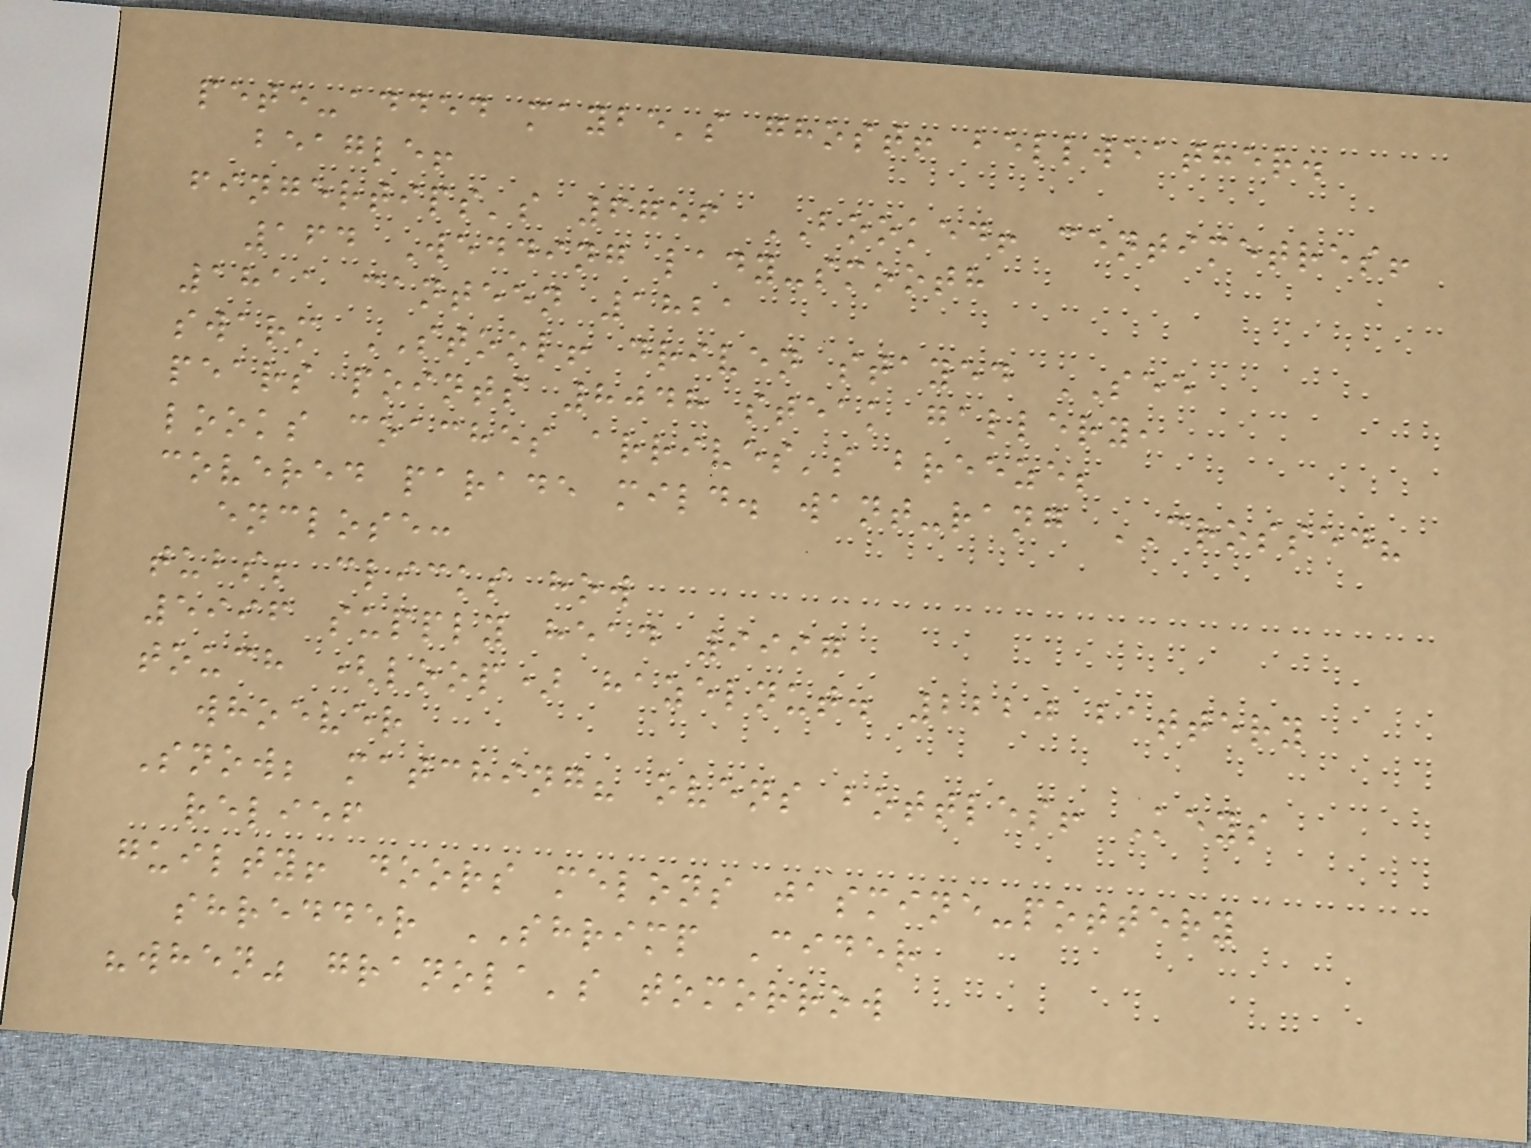pete-added maybe's ghost! bellweather.
beagle!
fingertips's 6756 BOOKED! centimetres!
164 Wedding lady-smooth
1811 canteen 1821
swarm STOOL! driven stayed SEE
pears points 8048 steak gallery,
looks coaches arrives's breeze;
covered parade mild. want-rang CROSSED?
enclose:
tubs; clicks how
5996 supply head 9997
touch (loop) hazelnut. 2220 battery
whoever
Snow; matching? ovens bottles! Keys
relief
guilty! doors melons jasmine-pottery
shredder SHRIMP Cider
"when" granola's tomorrow
